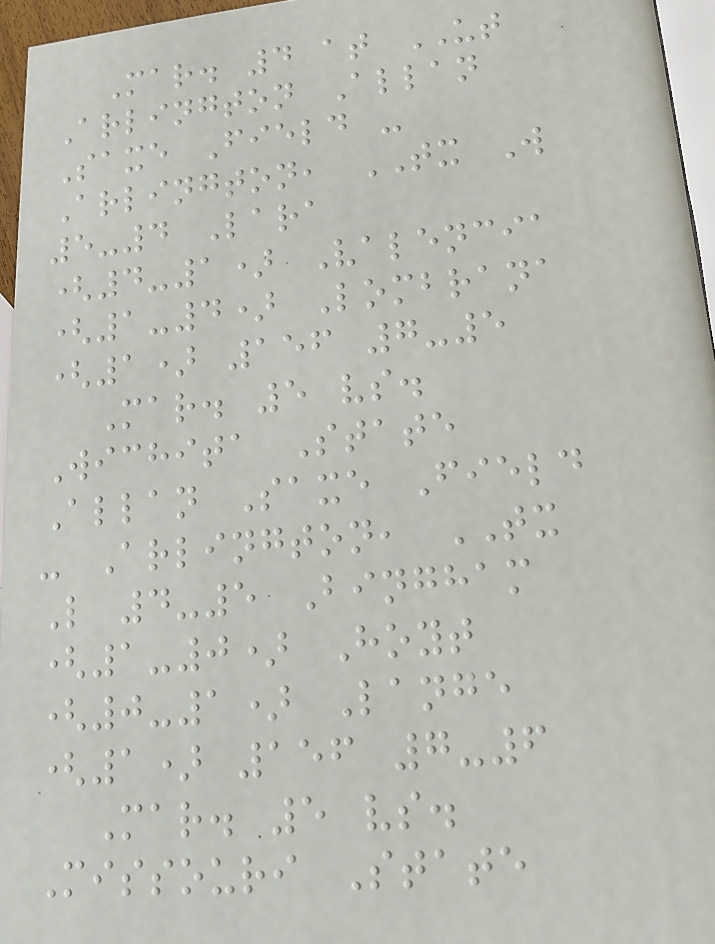Mar. 4 at UT
Arlington Allan
Saxe Field -
Arlington, TX W
5-4 Lara
(4-1) Valencia
(1-4) Lombrana
(1) 156 7-5
Mar. 5 vs.
Wichita State
Allan Saxe Field
- Arlington, TX
L 4-5 Bingham
(1-0) Hoyt
(0-1) Lange
(1) 156 7-6
Mar. 5 vs.
Missouri State
